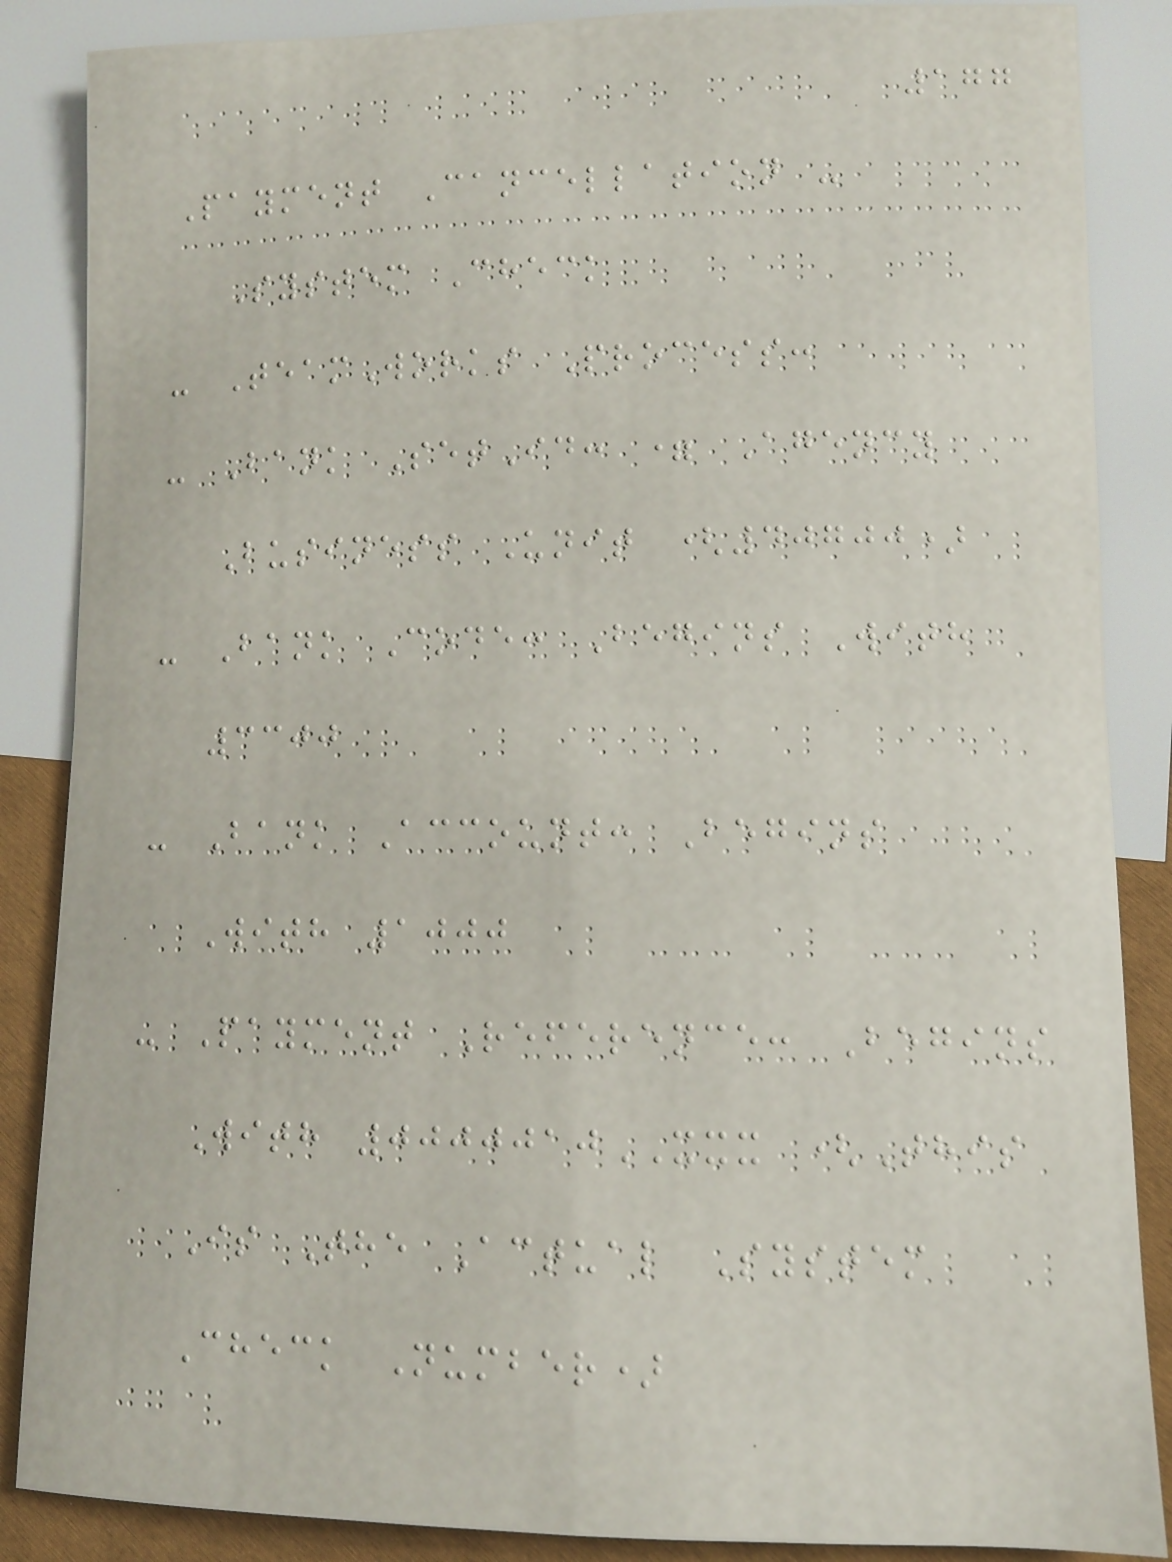177
Payment Cancellation -
System Check
- TeamWorks Process:
- Bank SetId: = Agency
Business Unit (40700)
- Bank Code: Begins With
3300
- Bank Account: Begins
With 1000
- Payment Reference: Begins
With 0000010XXX (This
Is The Actual System
Check Number)
